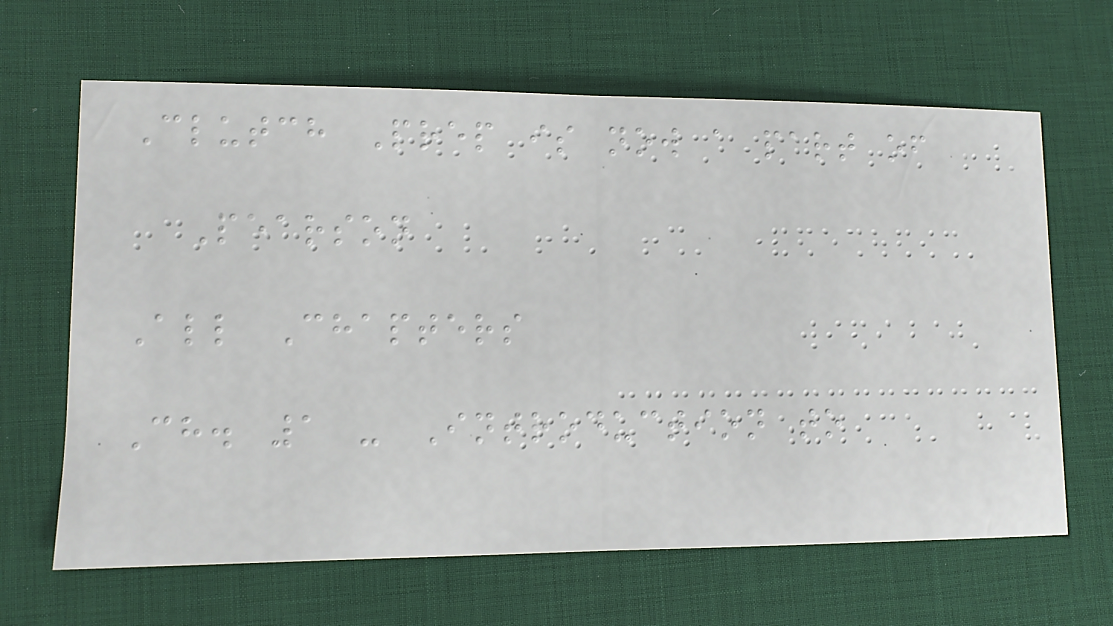Clutch Prep is now a part of
Pearson
All Chapters
Ch. 1 - Introduction to
